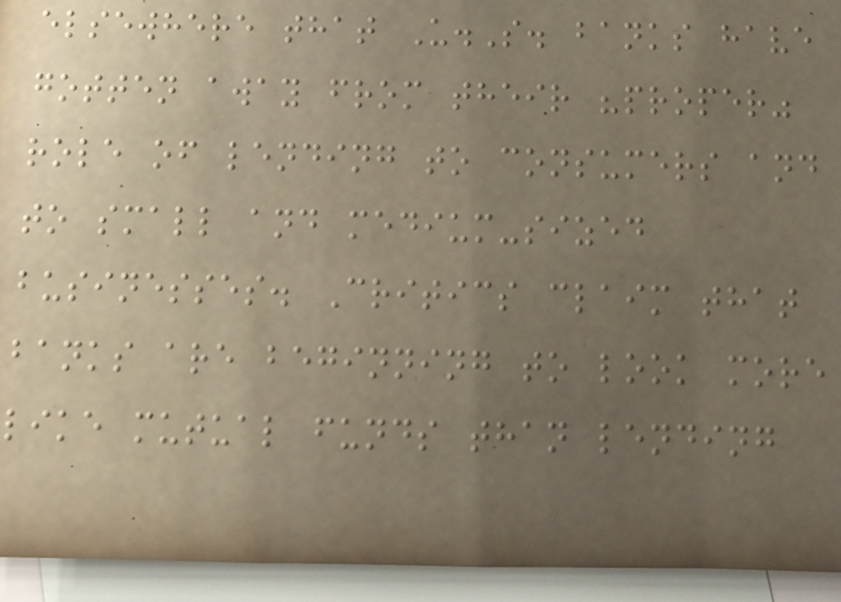elsewhere that U.S. banks have
gotten away from their "proper"
role of lending to consumers and
to small and medium-sized
businesses. Critics claim that
banks are beginning to look more
like mutual funds than lending
